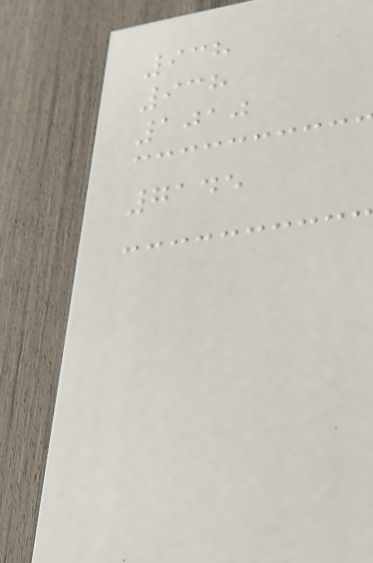938
938
1010
7145
